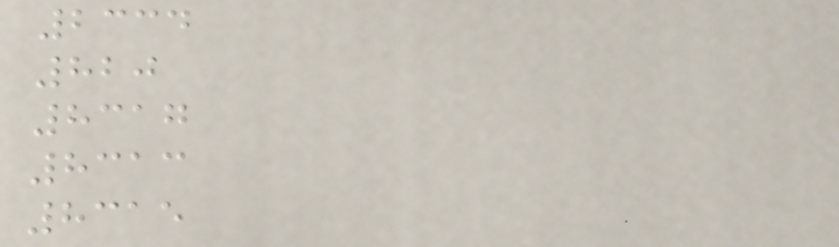2334
820
8317
8313
8315
